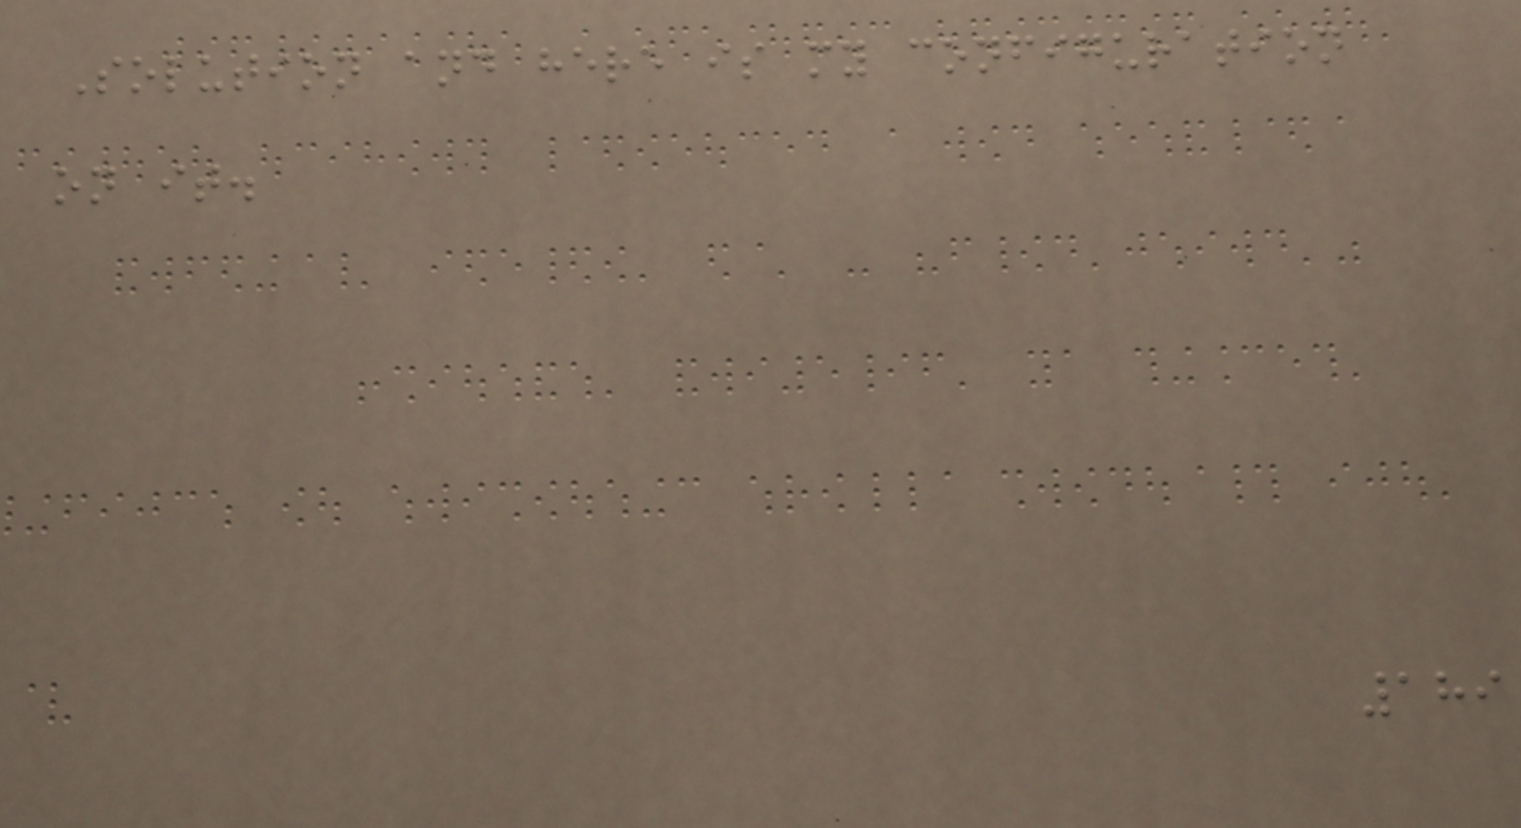Solution and here is my configuration
on it.
189
